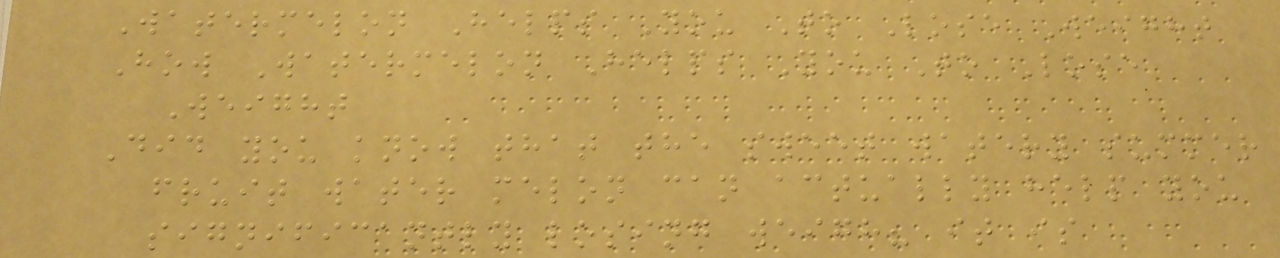Watermelon Helps You To Lose Weight
How Watermelon Helps You To Lose
Weight
Did you know that the sweet watery summer
fruit water melon can actually help you
significantly losing weigh? it is
